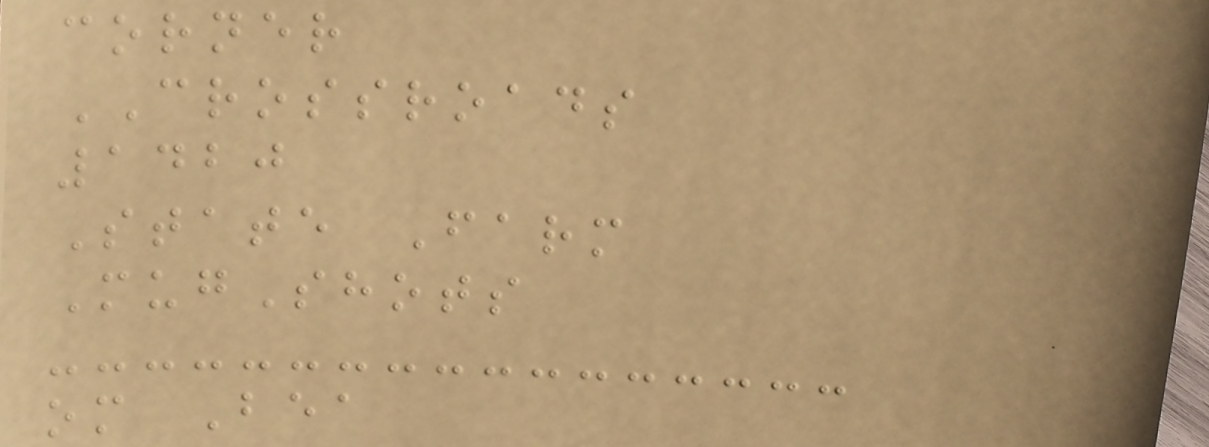corner
CROSSROADS
1420
State Farm
MugShots
om Bea
